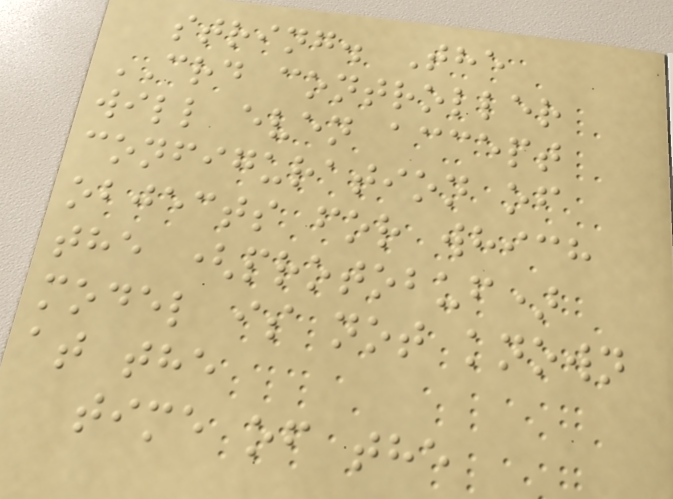string. The
CRD controller
will even accept
configuration of
objects for which
the (protobuf)
model is not known
at the
time of the
